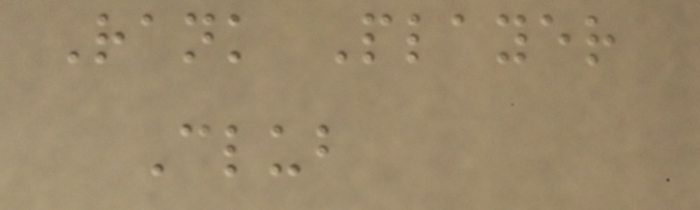Rank Player
Club
